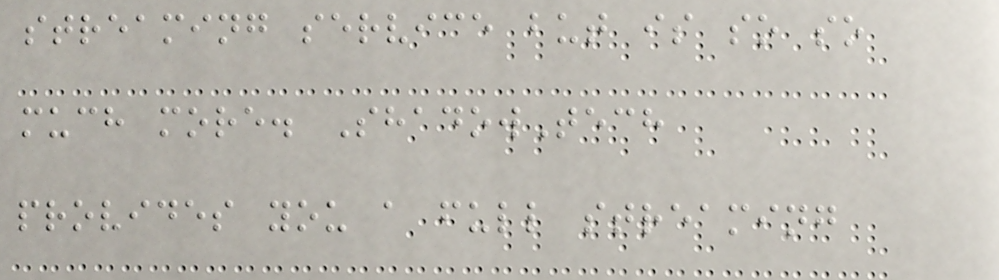streaming service but is so so
much more. ShadowTech
provides you a full streaming
